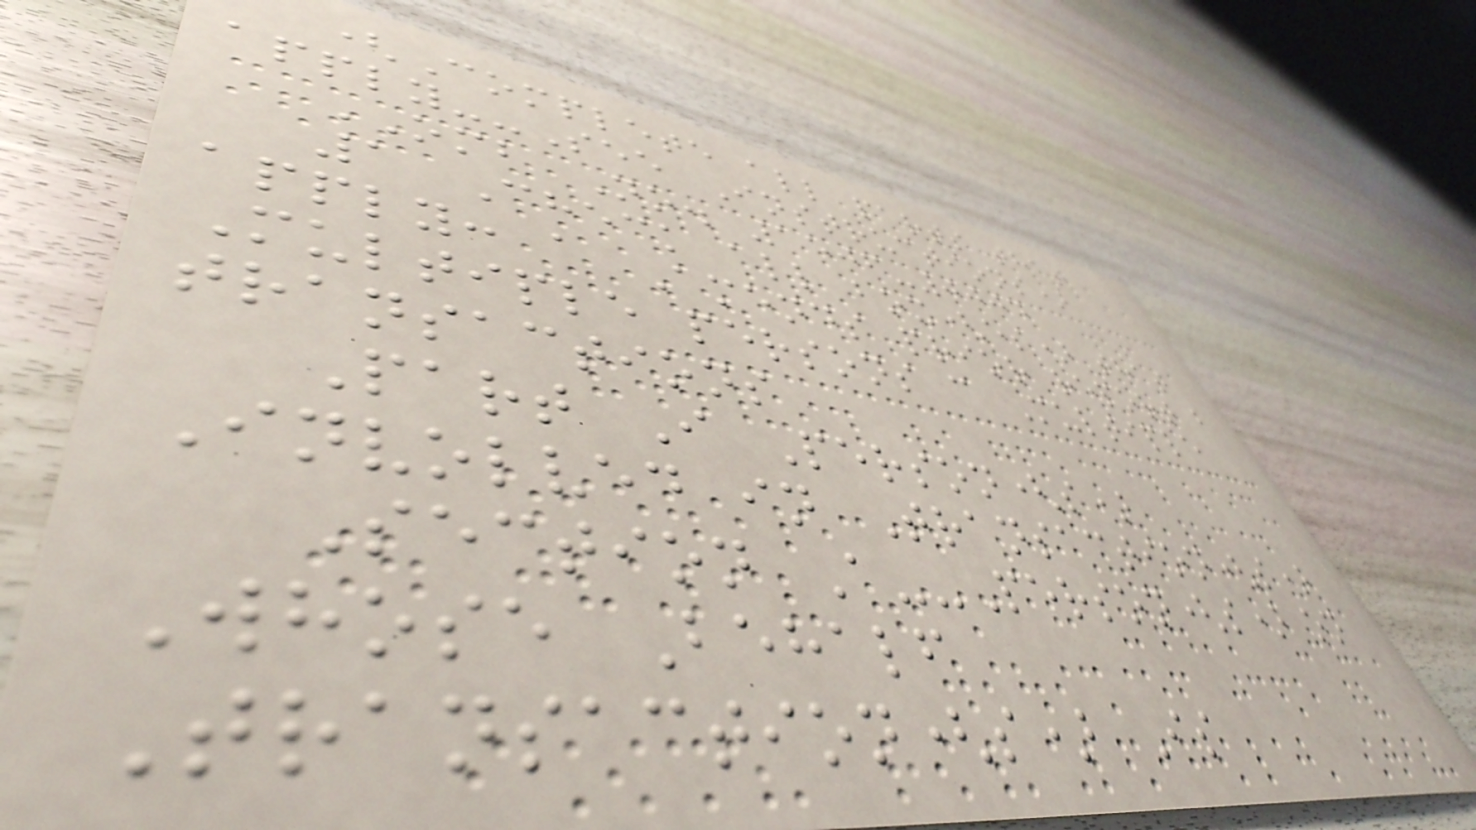(Complete all parts that
apply--See Instructions)
OMB No. 1506-0004
1 Check all box(es) that
apply: a Amends prior report b
Multiple persons c Multiple
transactions
Part I Person(s)
Involved in Transaction(s)
Section A--Person(s) on
Whose Behalf
Transaction(s) Is
